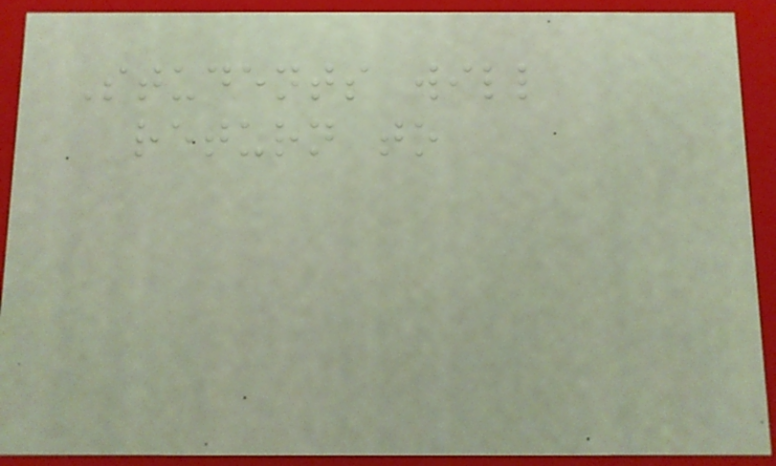Students will
return to
